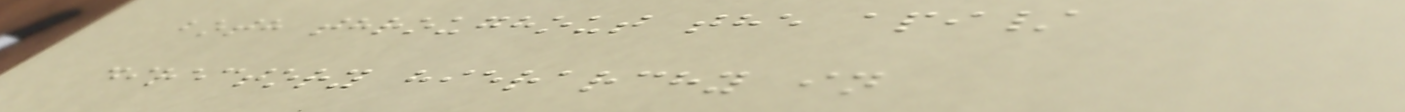both throughout the api/
directory hierarchy in
